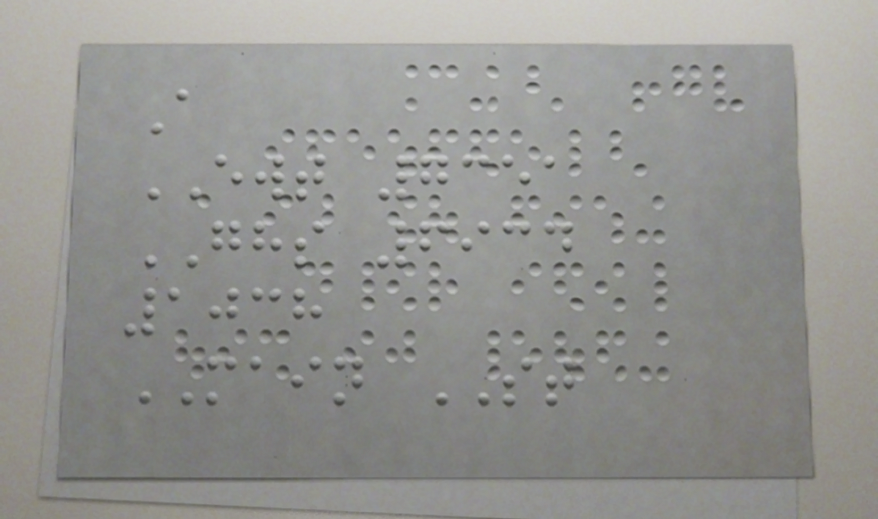A
EWT 7351
GHS 6934
1038
MAIN ST
